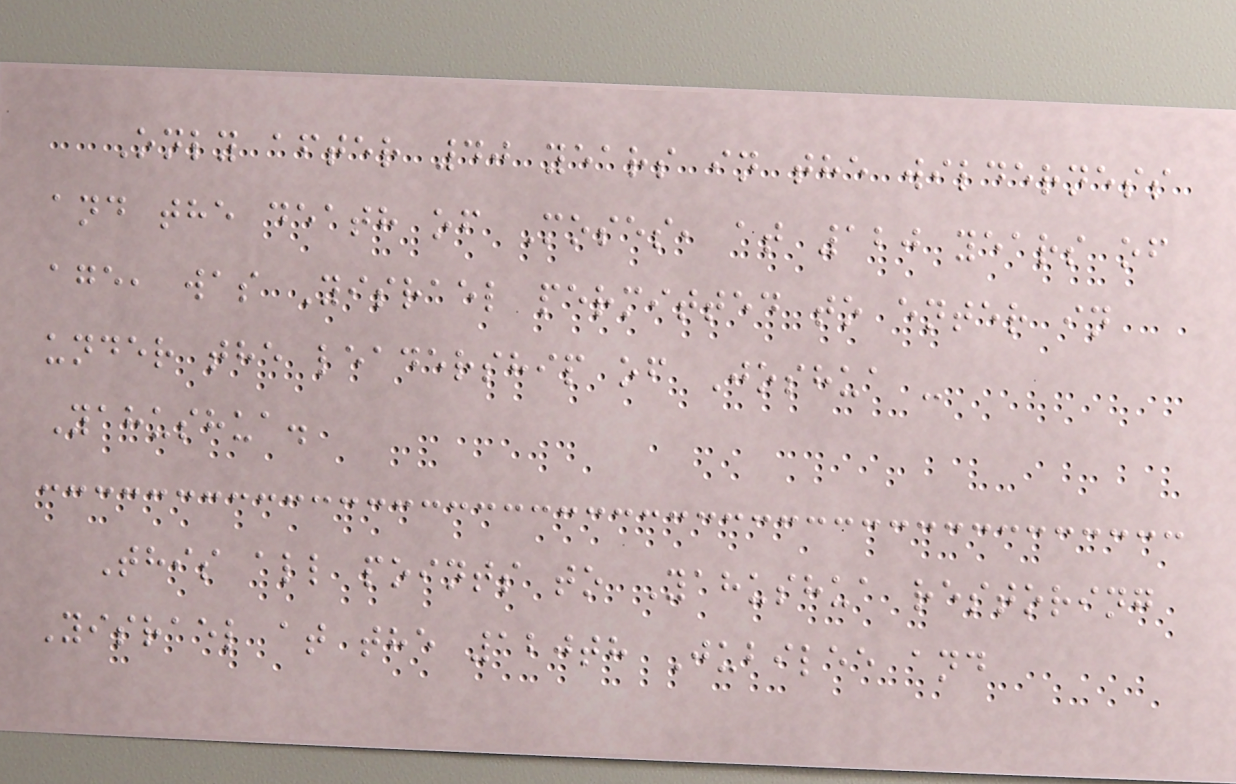Only after 40 years in the wilderness
and the death of Moses, at 120 years of
age, was Yisrael permitted to enter in
under the leadership of Joshua -
Yahushua.
This all points to Yahushua restoring
Yisrael at the 120th Jubilee and
